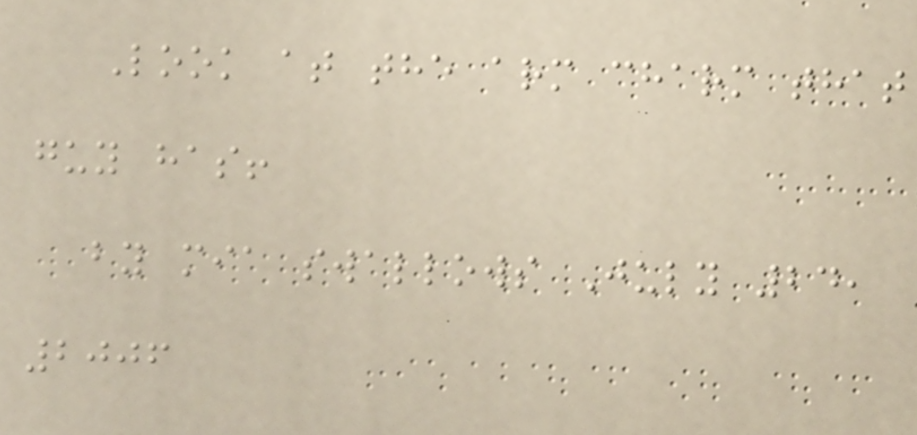Look at the arm charm that
guy has!
by mia swallows July 24,
2006
